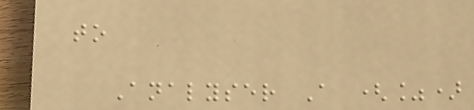to
Analyser A (%)
